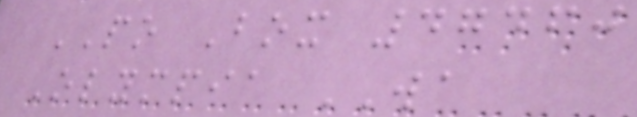PO Box 47460
Olympia WA
